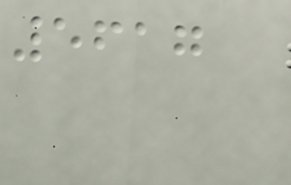5617
